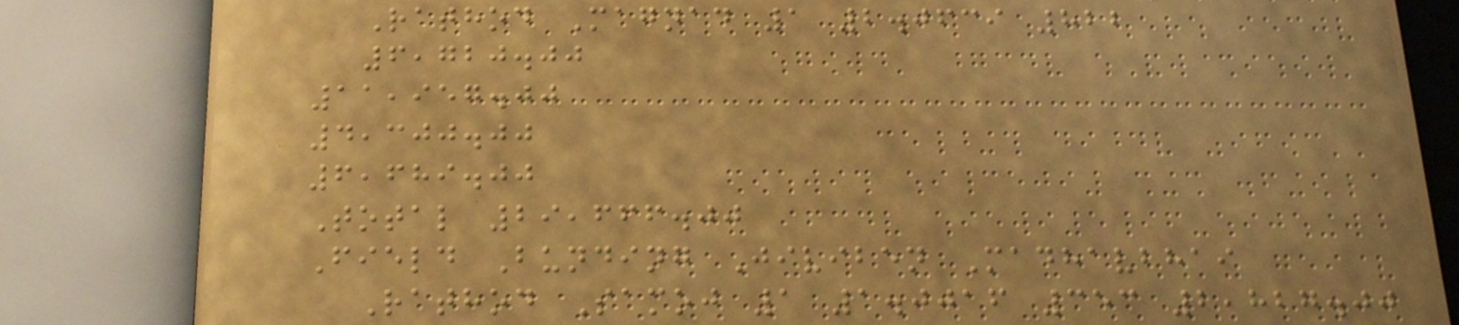Rathod Magnad 1 2.0639 822
6,720.00
11,957.00
4,300.00
6,689.00
Total 29,666.00
Field Bunding Jiviben Madhavbhai
Rathod Samoj 1 1.0016 353 2,827.00
